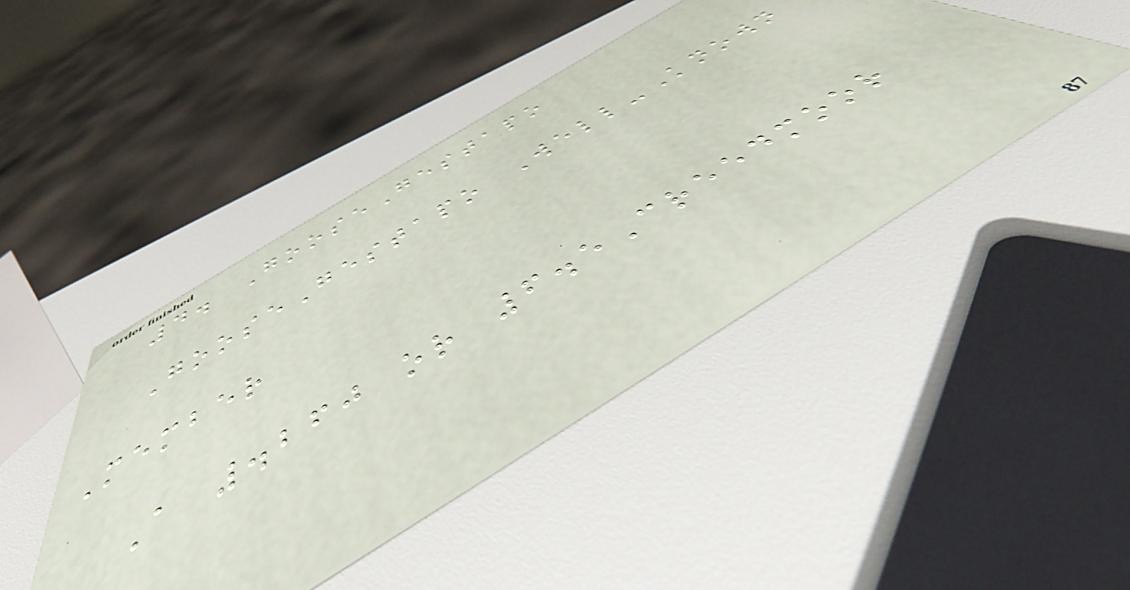4. GooseGestapo
GooseGestapo Well-Known
Member
A .260 or 6.5Creedmoor
